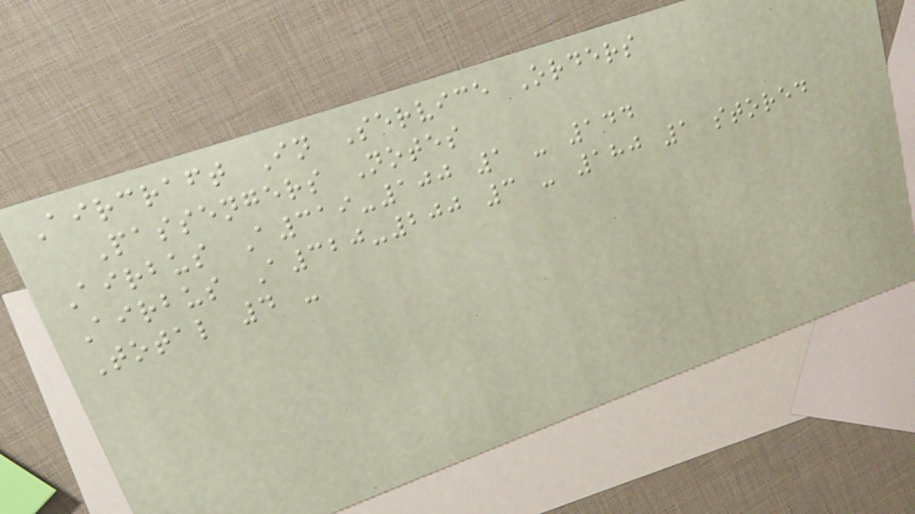Aircraft In Service Orders
Passengers Notes
Airbus A319-100 1 - 144
Airbus A320-200 3 - 180 1 stored
Total 4 -
